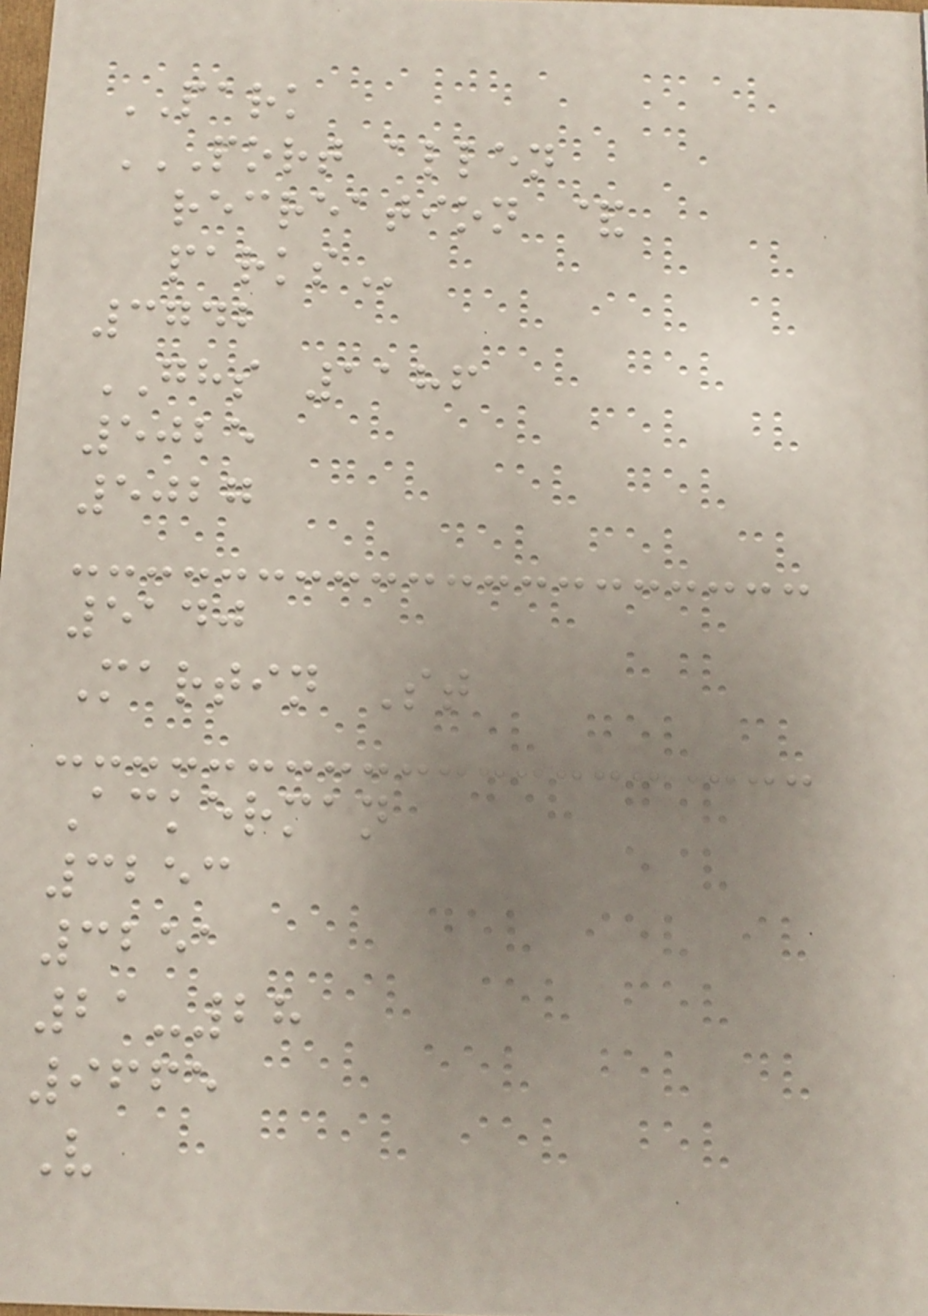PARK
PORT ALLEN
RECREATION &
PARKS
3742
GHS 1186
5025
5027
5140
Martin St
Ackerman
3253
3251
21-28
9665
V
